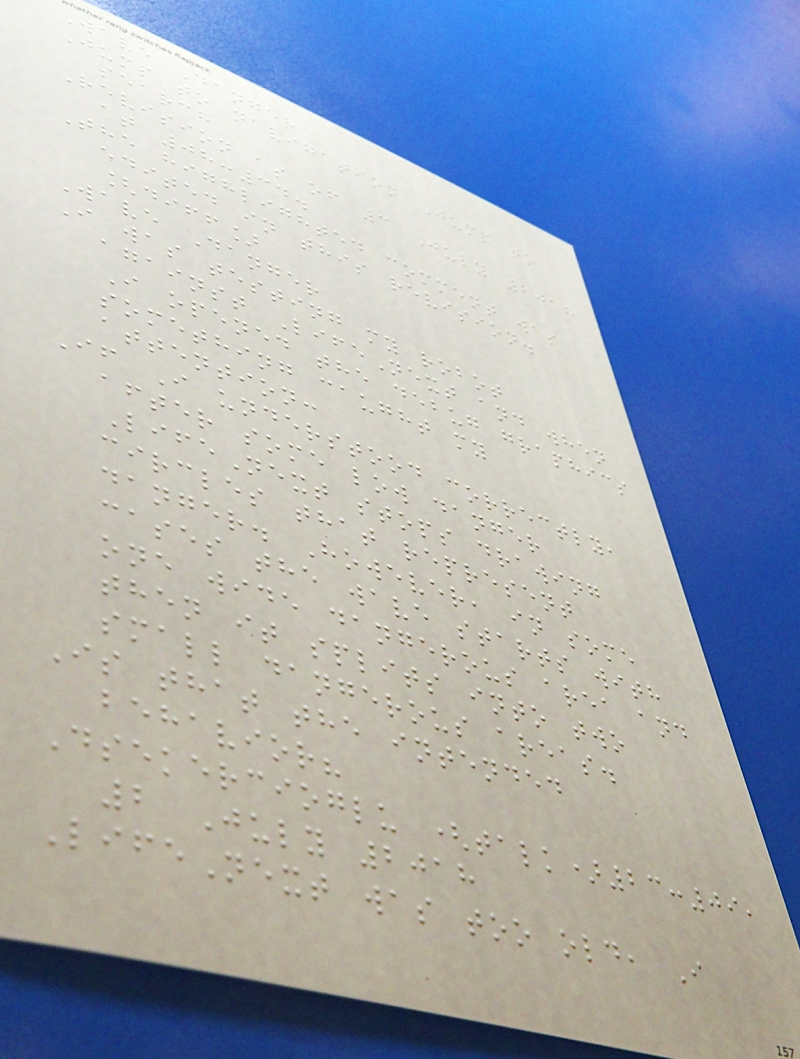Wave Danger
Jump to navigation Jump to
search
Revision as of 3 July 2018
at 08:34.
The highlighted comment was
edited in this revision.
[diff]
Wave Danger
I was testing my robot
against LifeNext and when
I opened the debug graphics
something caught my
attention:
If I understood correctly,
after some low danger
LifeNext stops drawing
circles that represent
danger. However, in some
cases the wave starts with
one wide dangerous area and
then it splits into two
small dangerous areas.
Is that the intended
behavior?
Dsekercioglu (talk)23:09,
2 July 2018
LifeNext was too old, I
